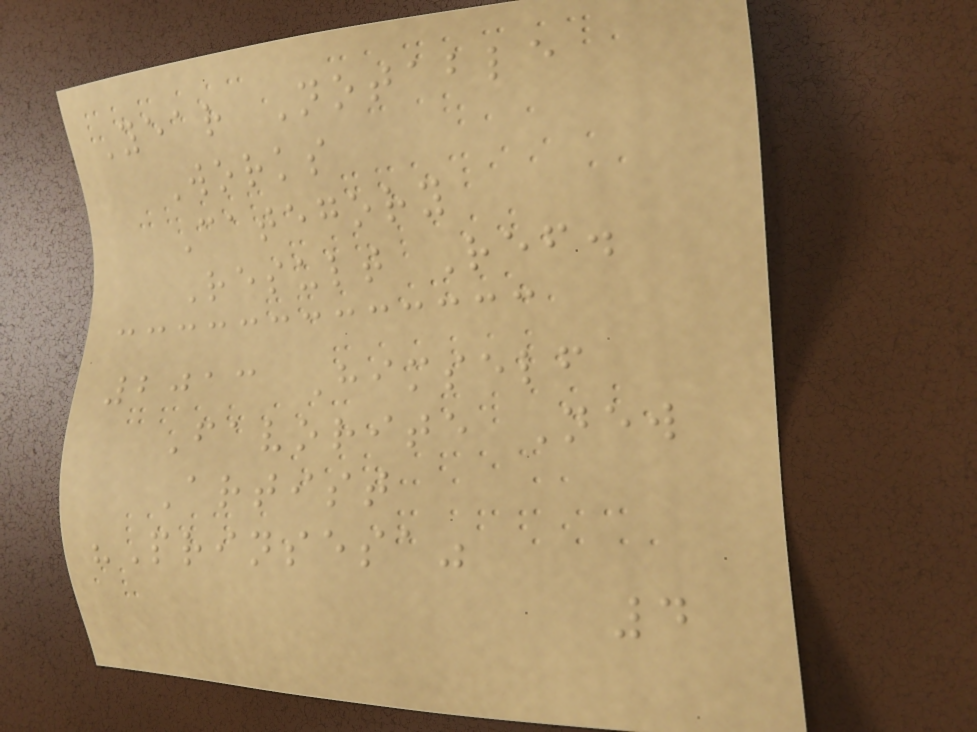Year Notable
Works
Category
Result Ref.
2013 Himself
Favorite New
Artist
"Prinsesa"
4
